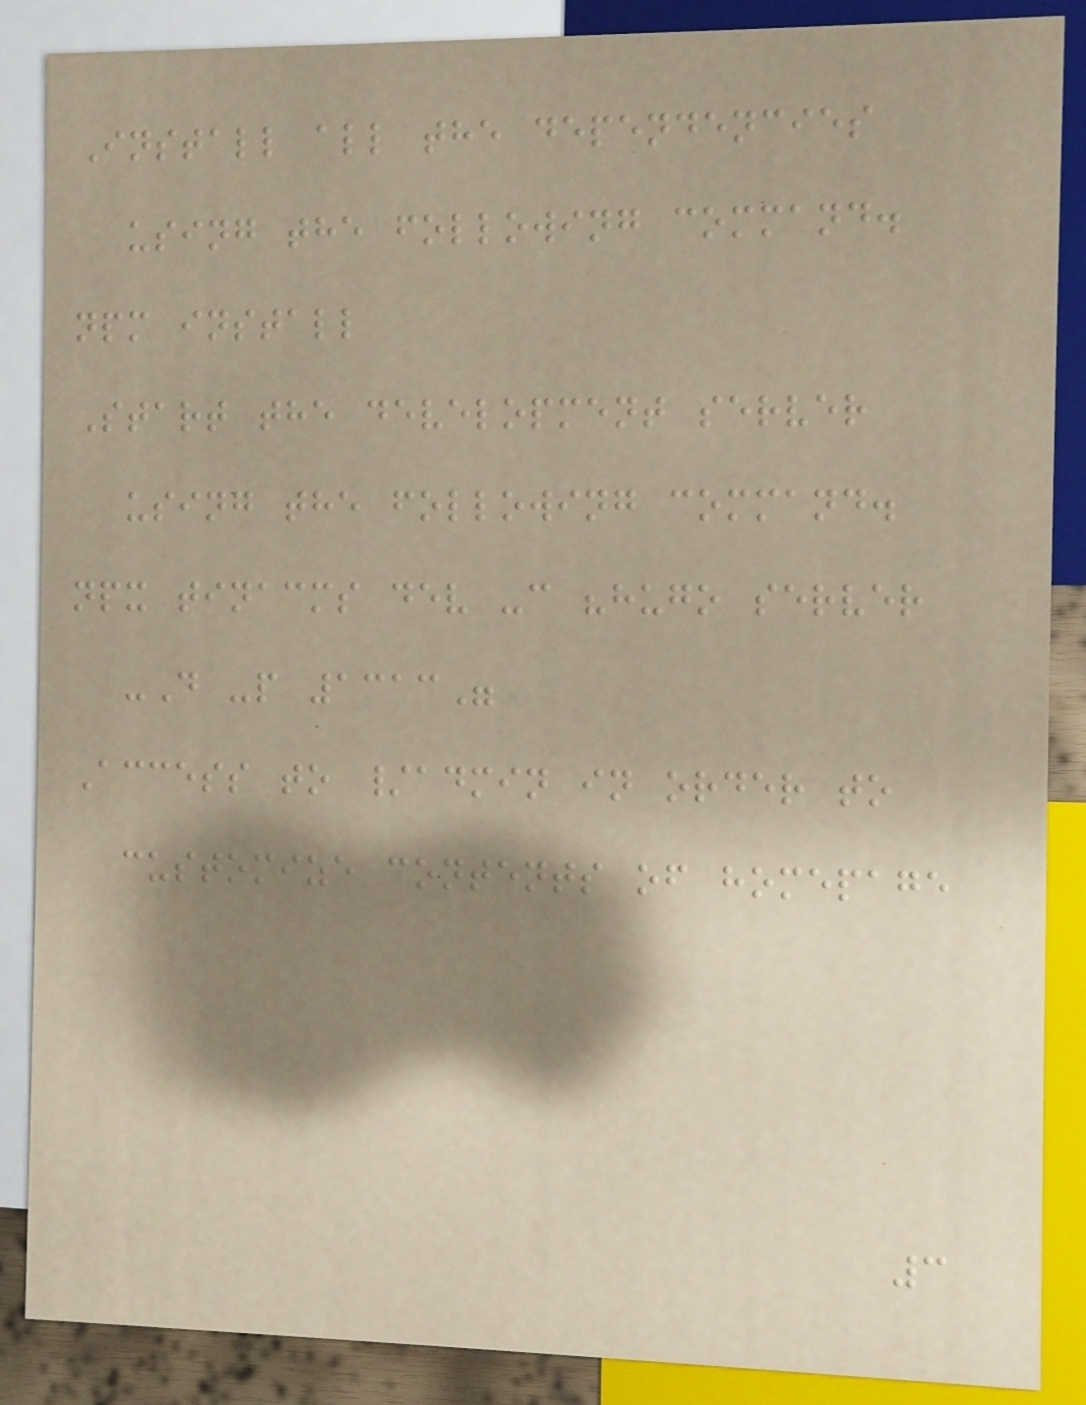Install all the dependencies
using the following command.
npm install
Start the development server
using the following command.
npx tinacms dev -c "hugo server
-D -p 1313"
Access to /admin in order to
customize contents of homepage
3
